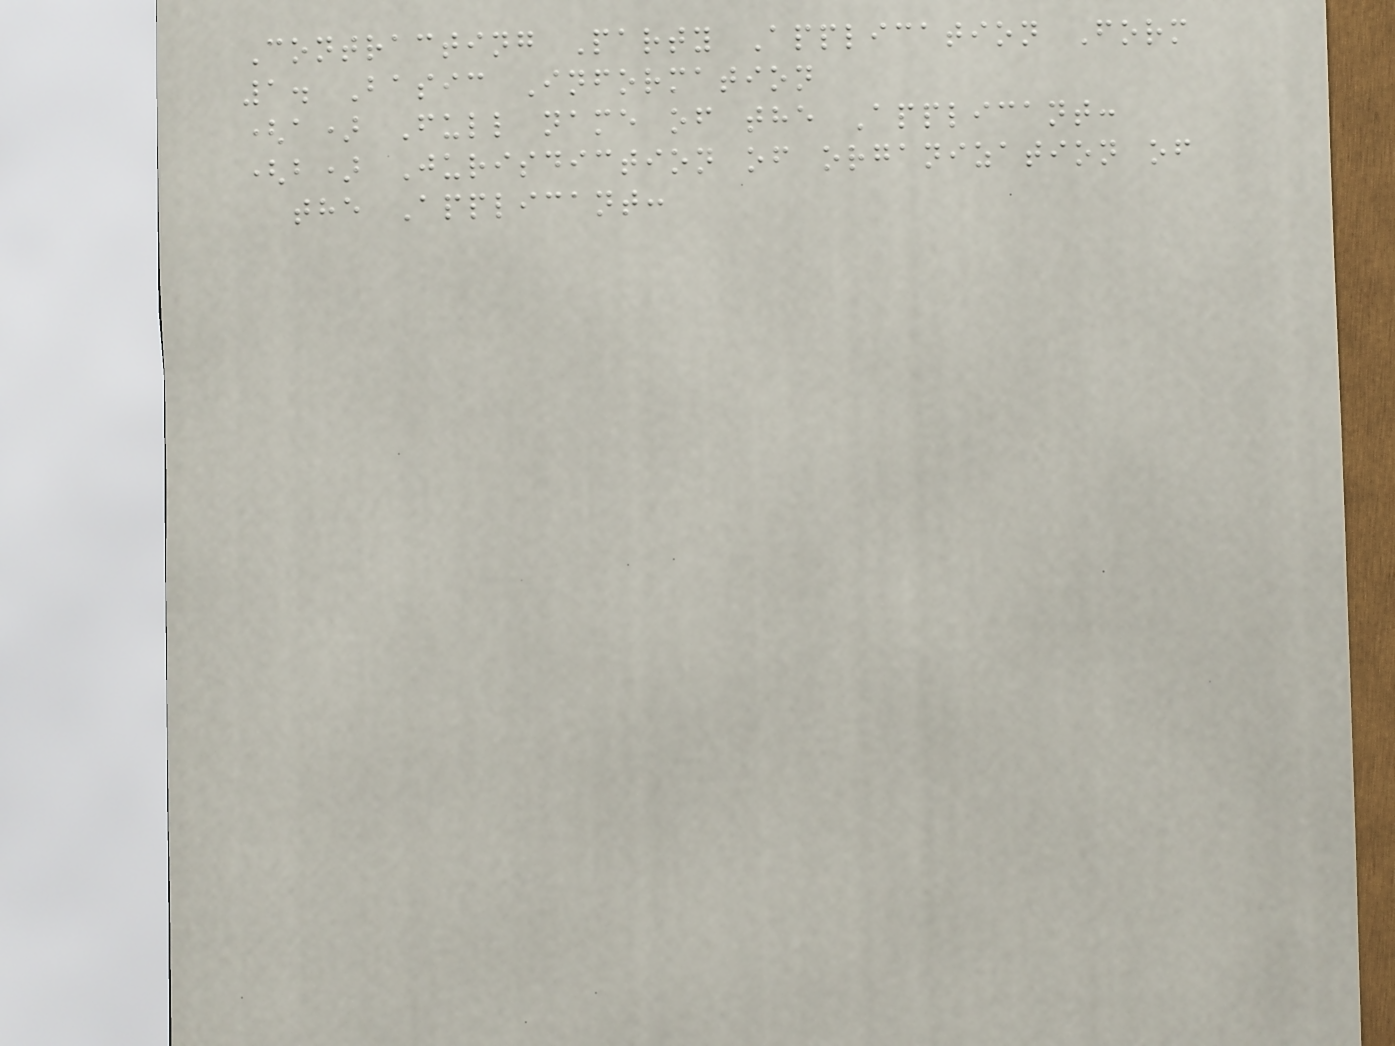Contracting Party Application Form
1. Basic Information
(a) Full name of the Applicant:
(b) Jurisdiction of organization of
the Applicant:
